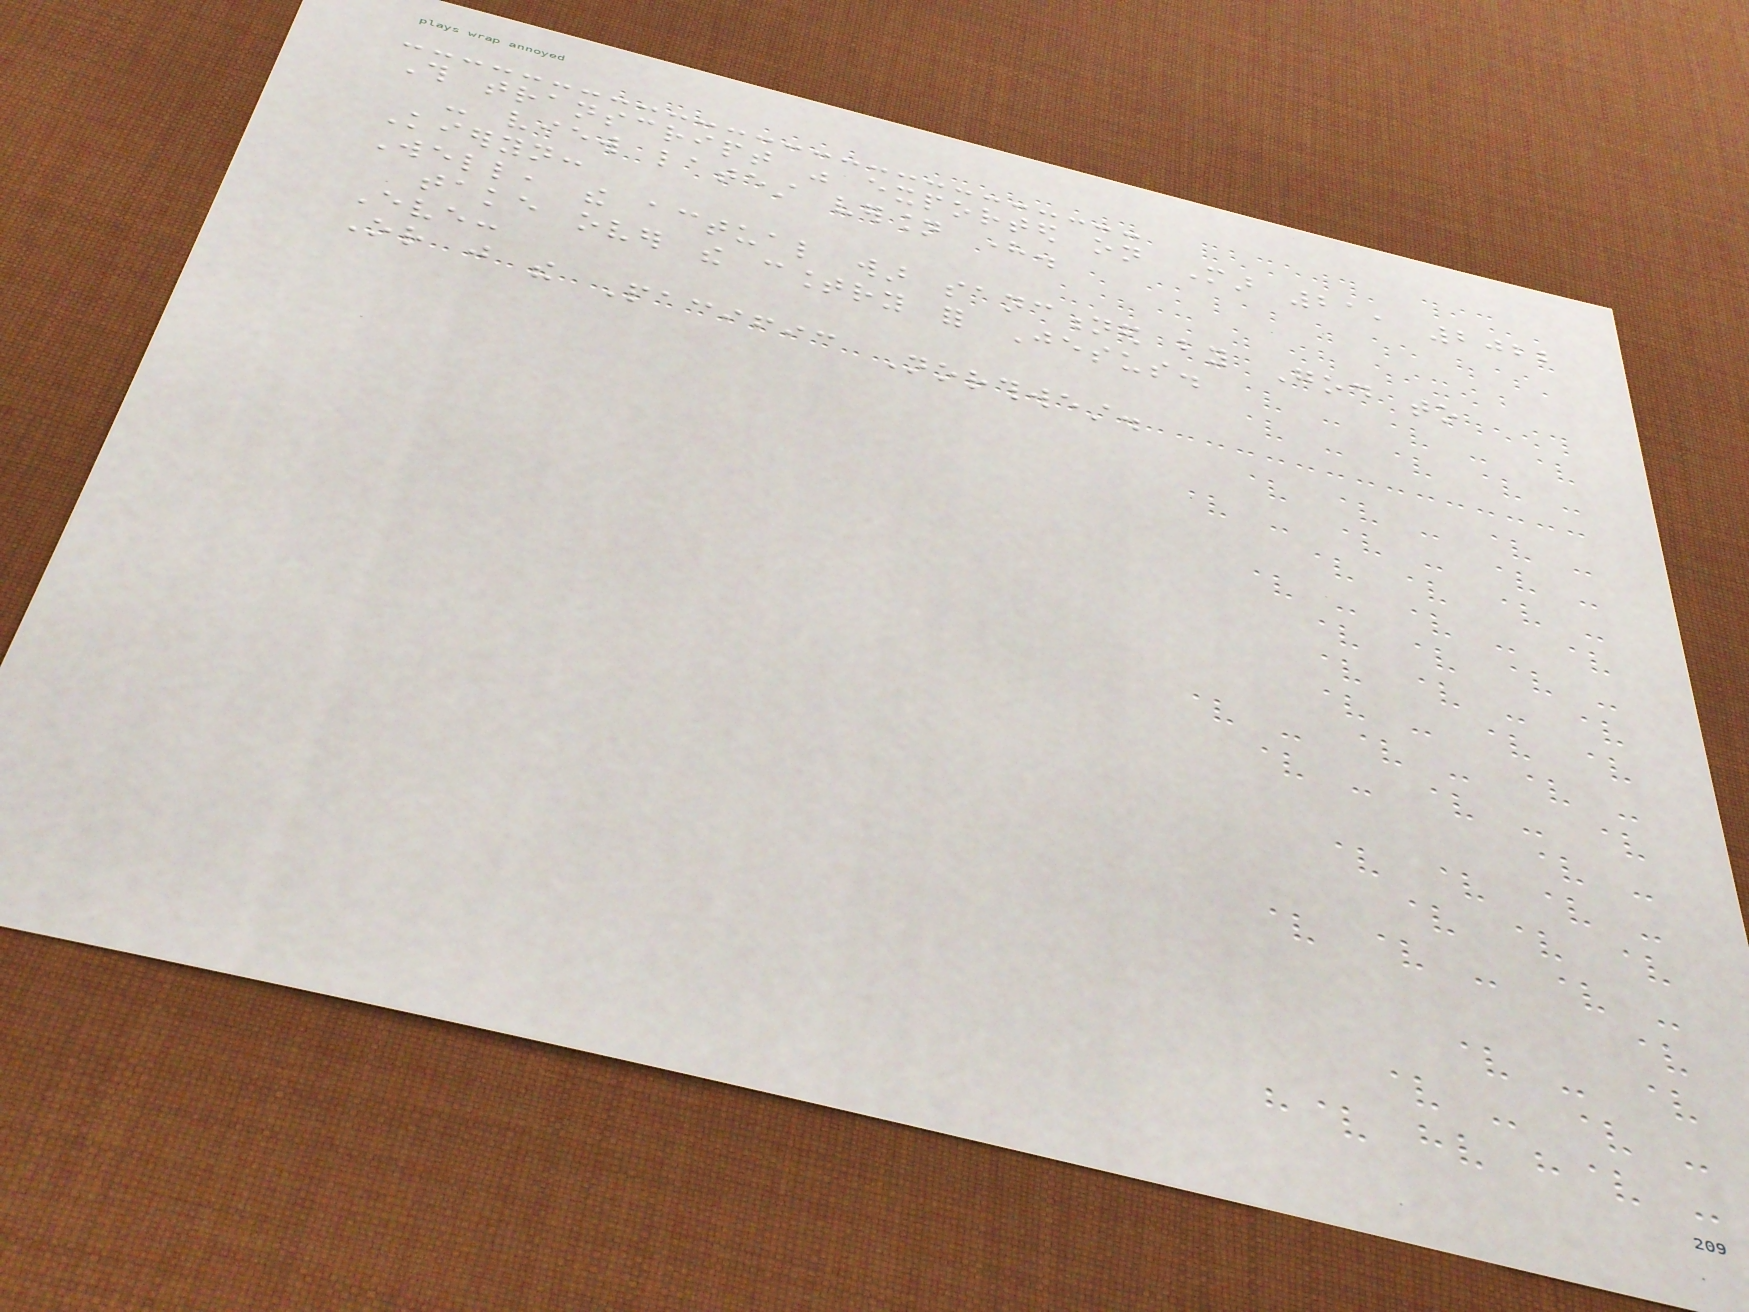This transcript was exported on Mar 21, 2022
- view latest version here.
Kieryn:
Well, the actual war sanctioned by God to
take over the country for Jesus.
Eve:
Or just the Pacific Northwest.
